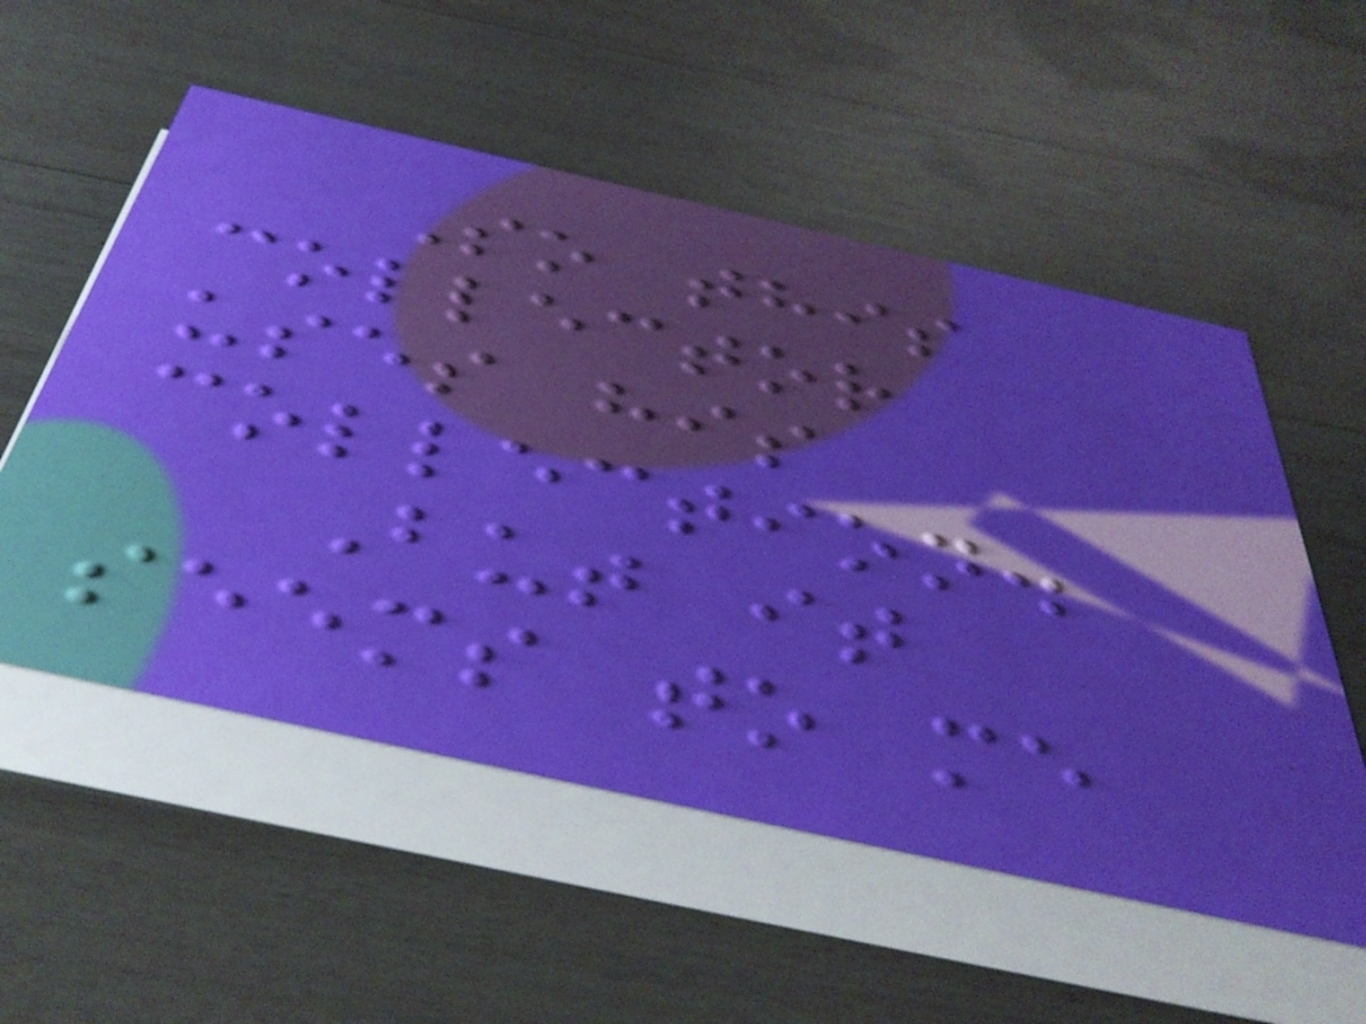So this
collector
uses his
collection.
But it
seems to me
